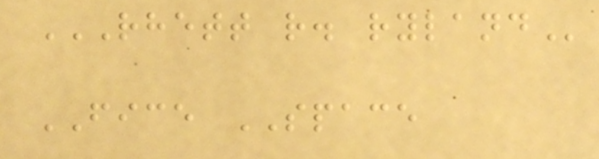RHETT R. RYLAND
FICE SPACE
